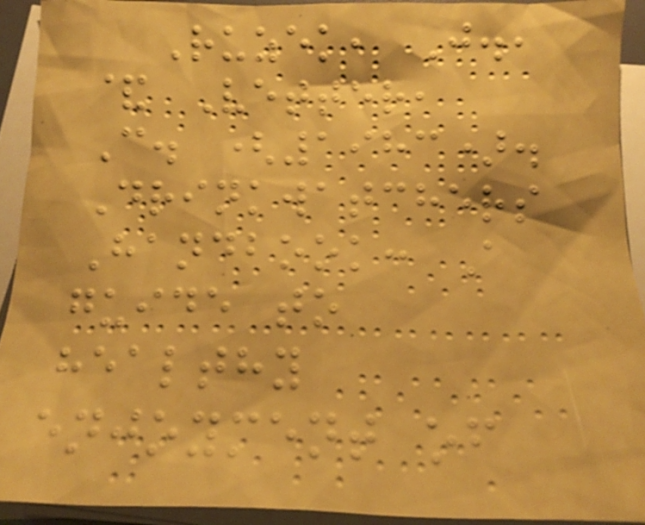Ruzek, J.,
& Vetter,
C. (1983).
Drinkwatchers
Handbook: A
guide to
healthy
enjoyment of
